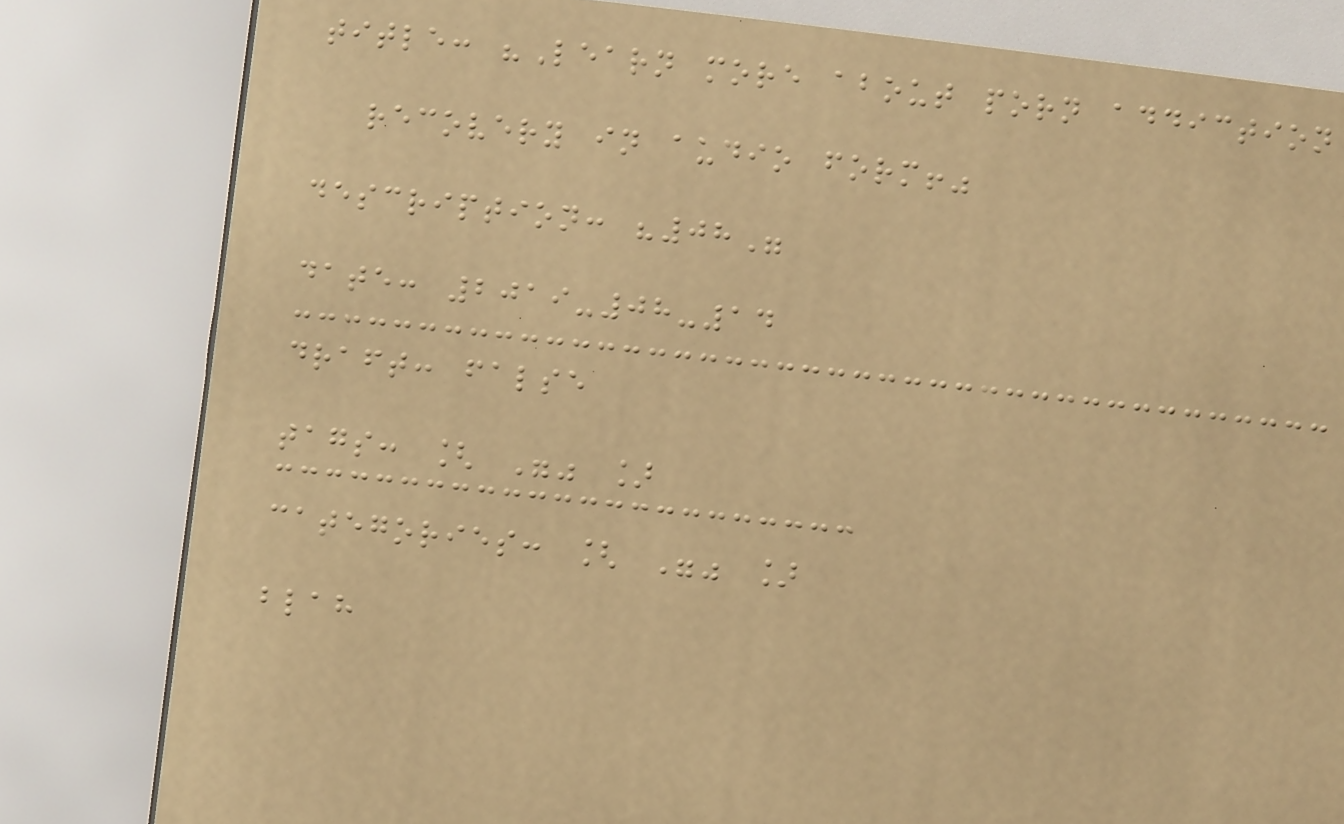title: "Learn more about porn addiction
recovery in audio form!"
description: "08"
date: 2019-08-14
draft: false
tags: [ "" ]
categories: [ "" ]
blah
